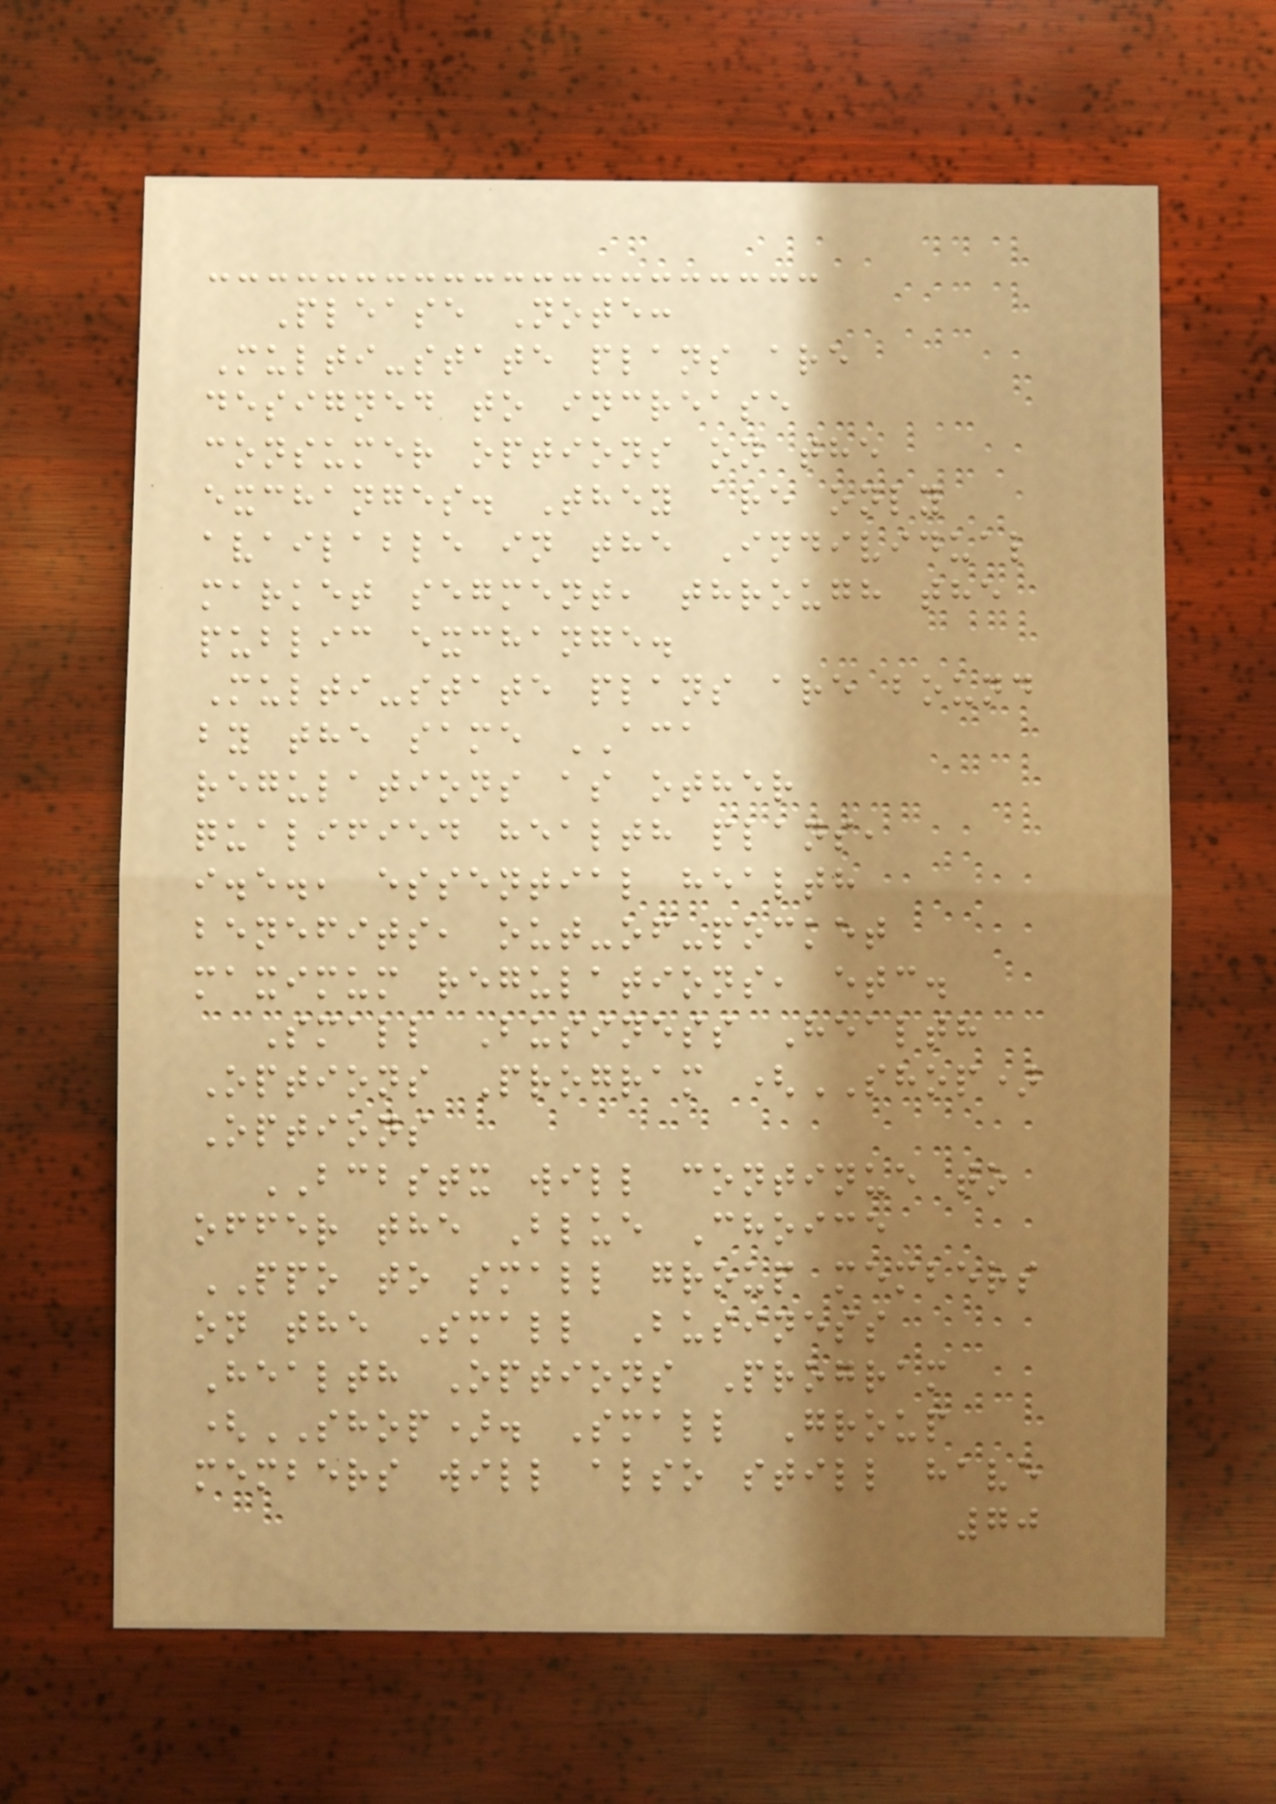Please Note:
Multi-state plans are
designed to increase
consumer options on the
exchanges. They are only
available in the Individual
market segment, through the
public exchange.
Multi-state plans are bound
by the same ACA
regulations as other
qualified health plans,
i.e., essential health
benefits, out-of-pocket
maximum regulations, etc.
Small Business Health
Options Program (SHOP)
Options
BCBSTX will continue to
offer the Blue Choice
PPO to small group members
on the Small Business
Health Options Program
(SHOP). Small Group
members will also still have
70
